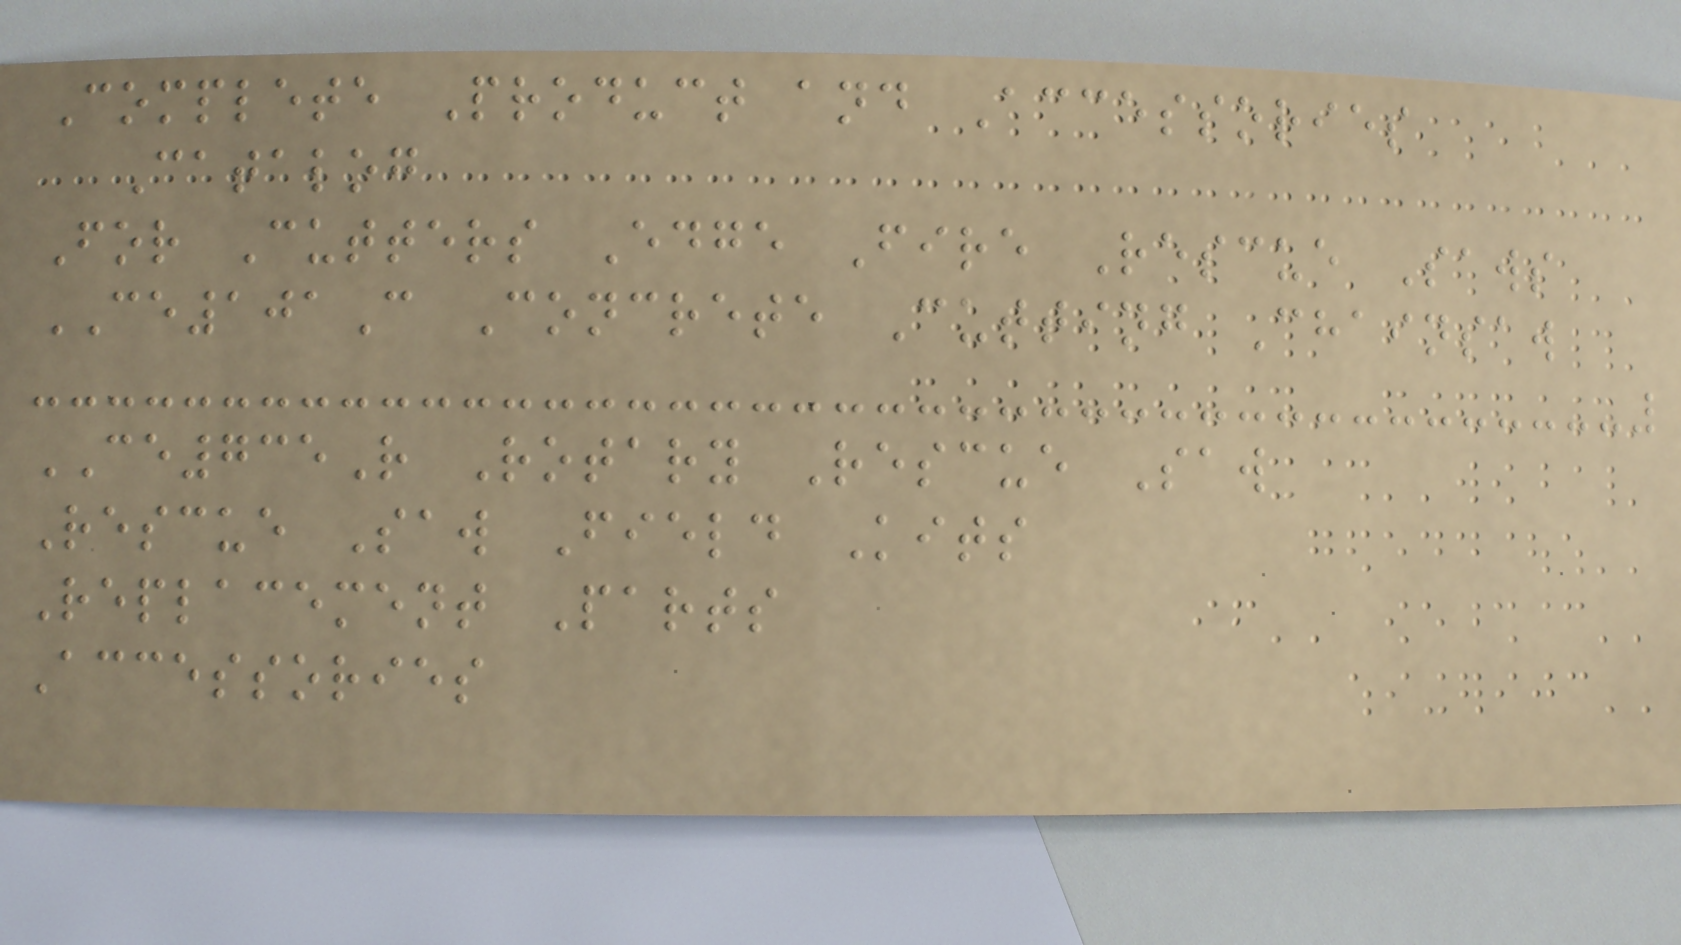Complete Product and Accessories
Catalog
For Cutters Edge Fire Rescue Saws
CE101C Concrete Cutting Chainsaw
CE735R Rotary Rescue Saw
Rescue Saw Field Kits
Replacement Parts
Accessories
